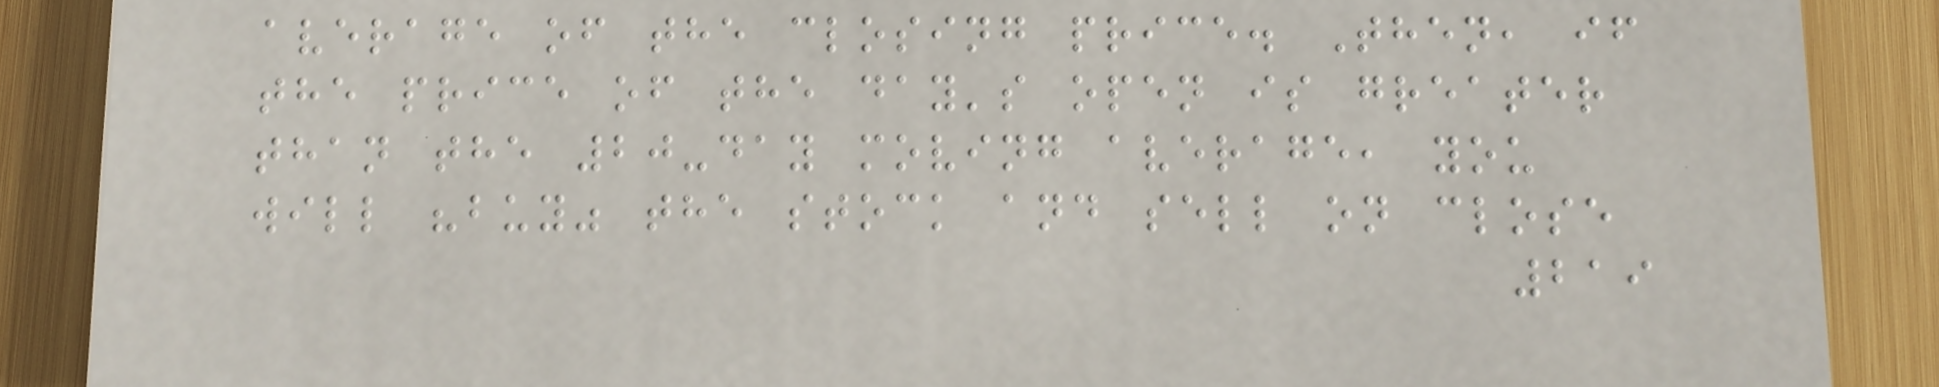average of the closing price. Then, if
the price of the day's open is greater
than the 20-day moving average, you
will "buy" the stock and sell on close
219
